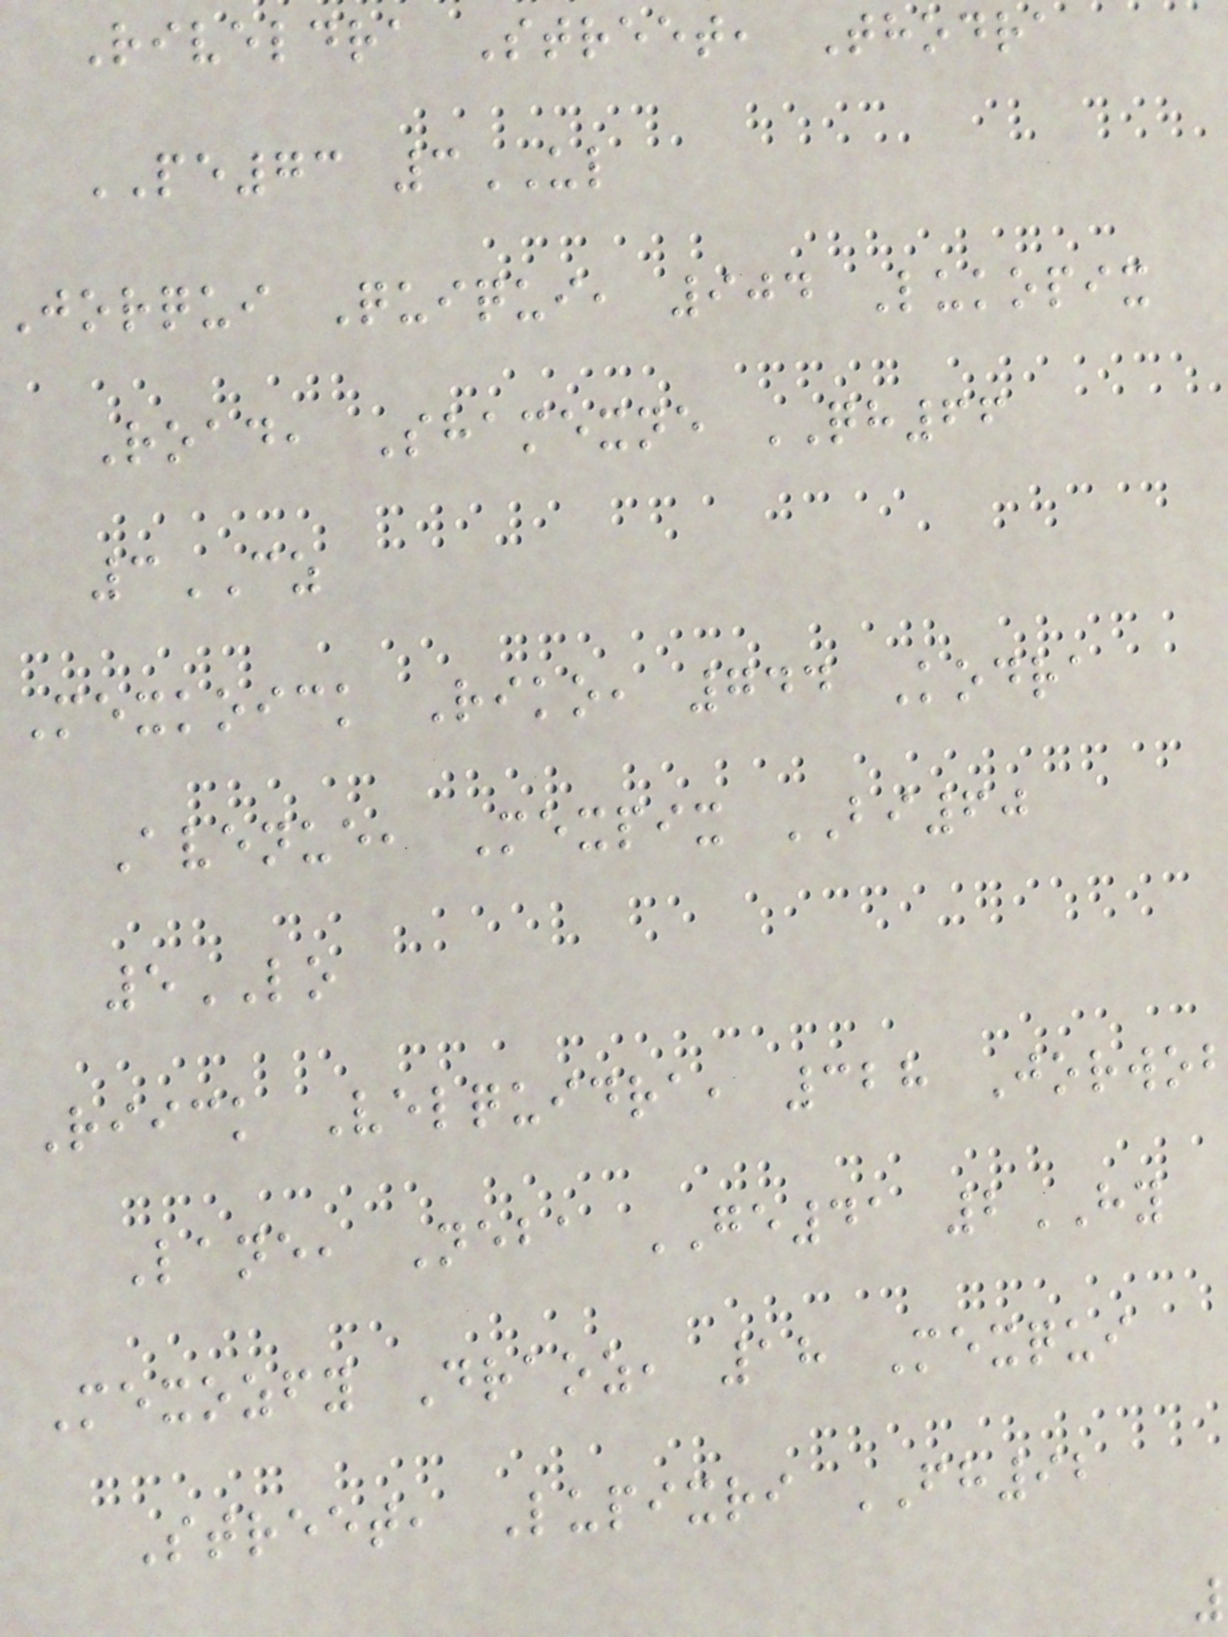Riveldra Street, Thodra
PE73 3UL
jorqui Quiqui, 904 Lukopix
Road, Shamexne QH66
3CZ
Mexkoick Riko, 744 Kodra
Avenue, Mexpix BI60
5LO
Riick Velquidra, 328 Jorwo
Lane, Neba GE41 2HY
Mexozfy Draoz, 18 Mexqui
Street, Lupixri FH92
